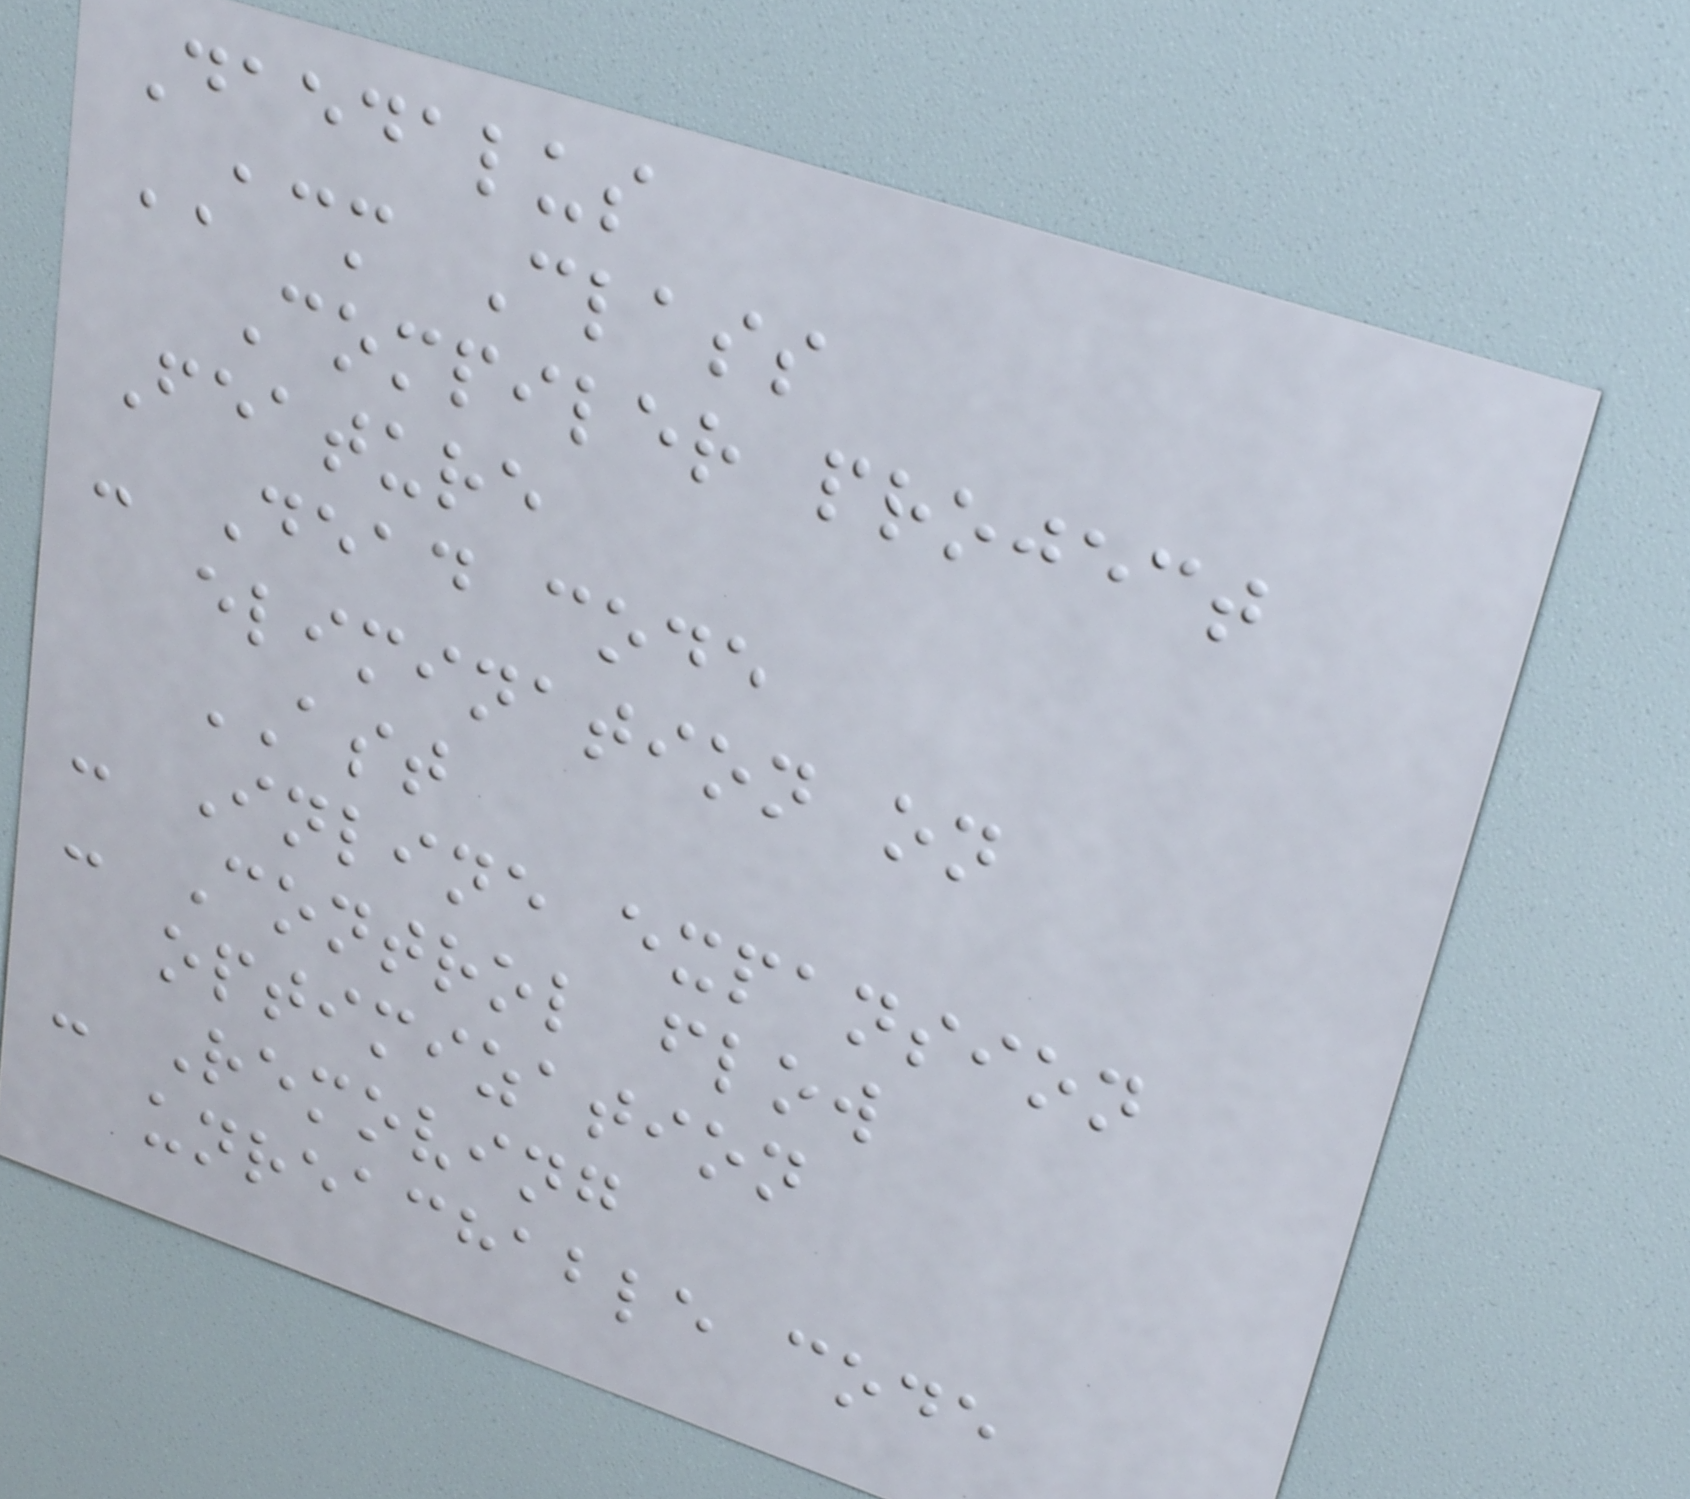Daedalus
ACM Class
Compiler project
Feature
- Dead code
elimination on
AST
- Inline expansion
- Control flow
optimization
- Removing
unreachable code
